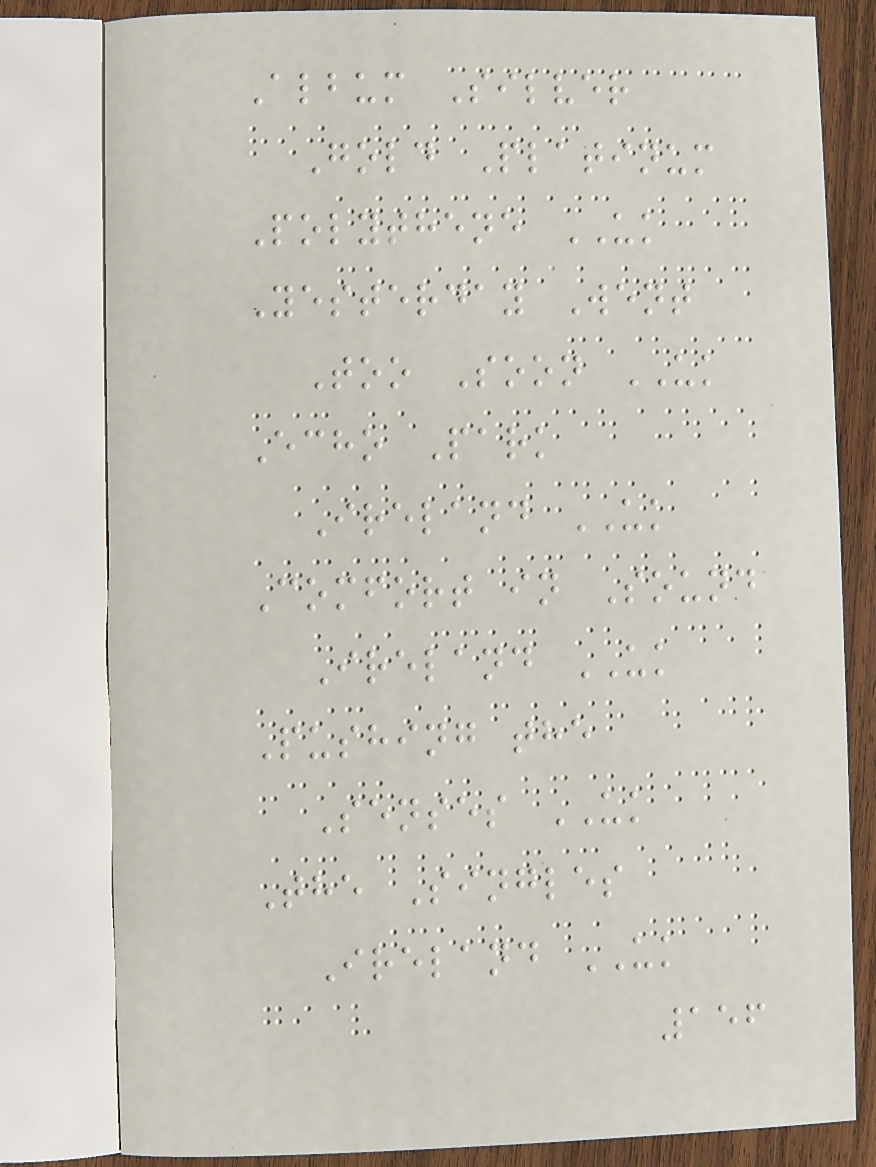Album Silver
Gold Platinum
Polythene UK
Yesterday Went
Too Soon UK
Echo Park
Ireland UK
Comfort in Sound
Ireland UK
Pushing the
Senses UK
The Singles
Ireland UK
156
